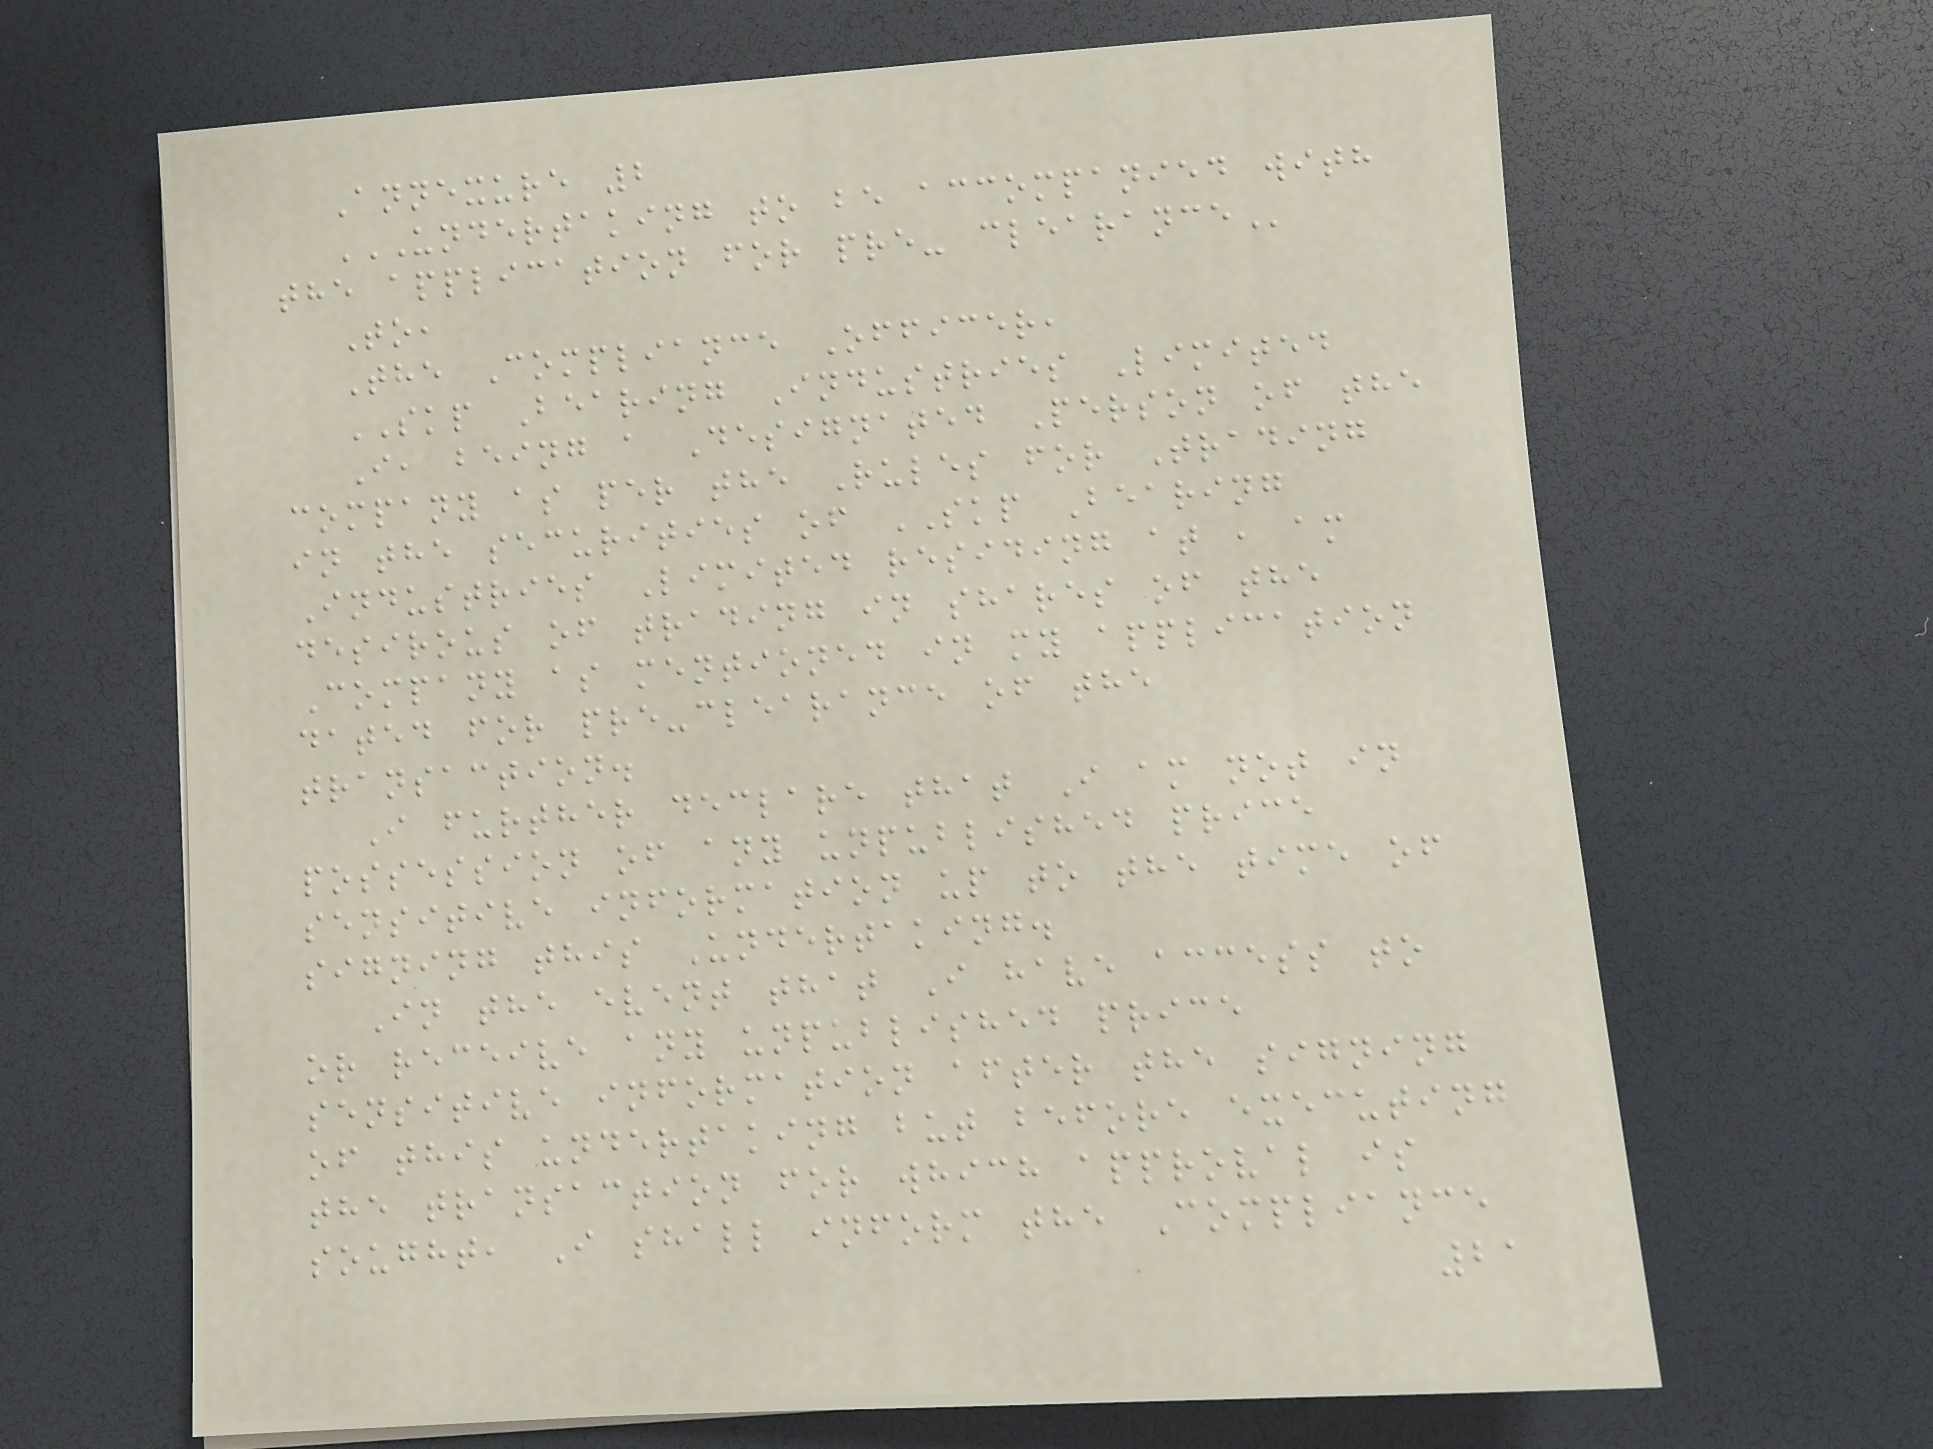Annexure 2
UNDERTAKING TO BE ACCOMPANIED WITH
THE APPLICATION FOR PRE- CLEARANCE
To,
The Compliance Officer,
SKP Bearing Industries Limited
I, being a Designated Person of the
company as per the Rules for Trading
in the securities of SKP Bearing
Industries Limited residing at , am
desirous of trading in shares of the
Company as mentioned in my application
dated for pre-clearance of the
transaction.
I further declare that I am not in
possession of any unpublished price
sensitive information up to the time of
signing this Undertaking.
In the event that I have access to
or receive any unpublished price
sensitive information after the signing
of this undertaking but before executing
the transaction for which approval is
sought, I shall inform the Compliance
21
